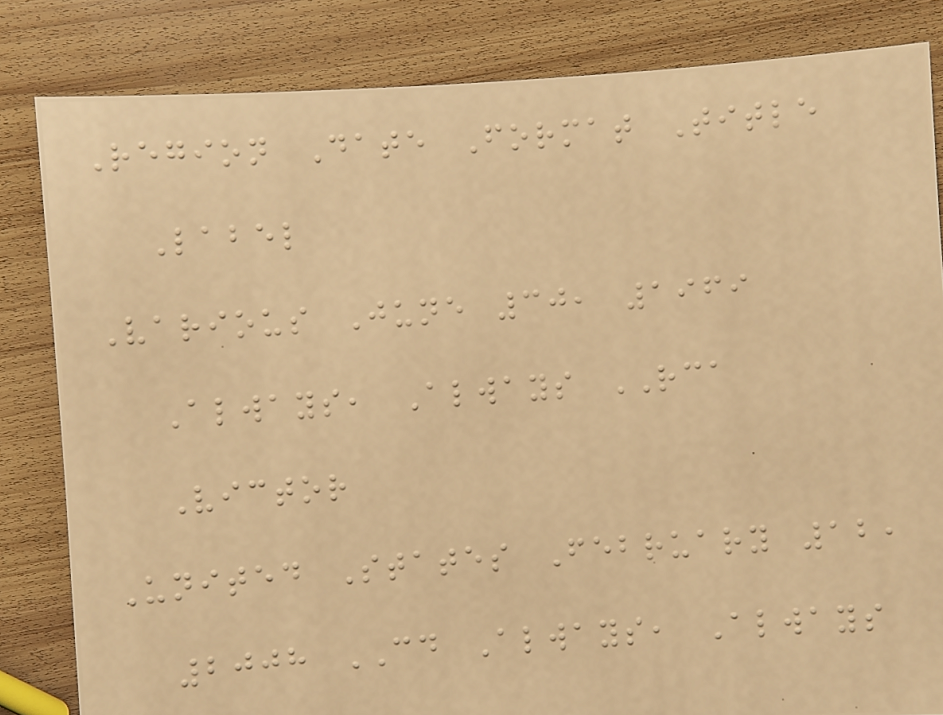Region Date Format Title
Label
Various June 30, 1969
Always, Always RCA
Victor
United States February 12,
2008 CD Always, Always
